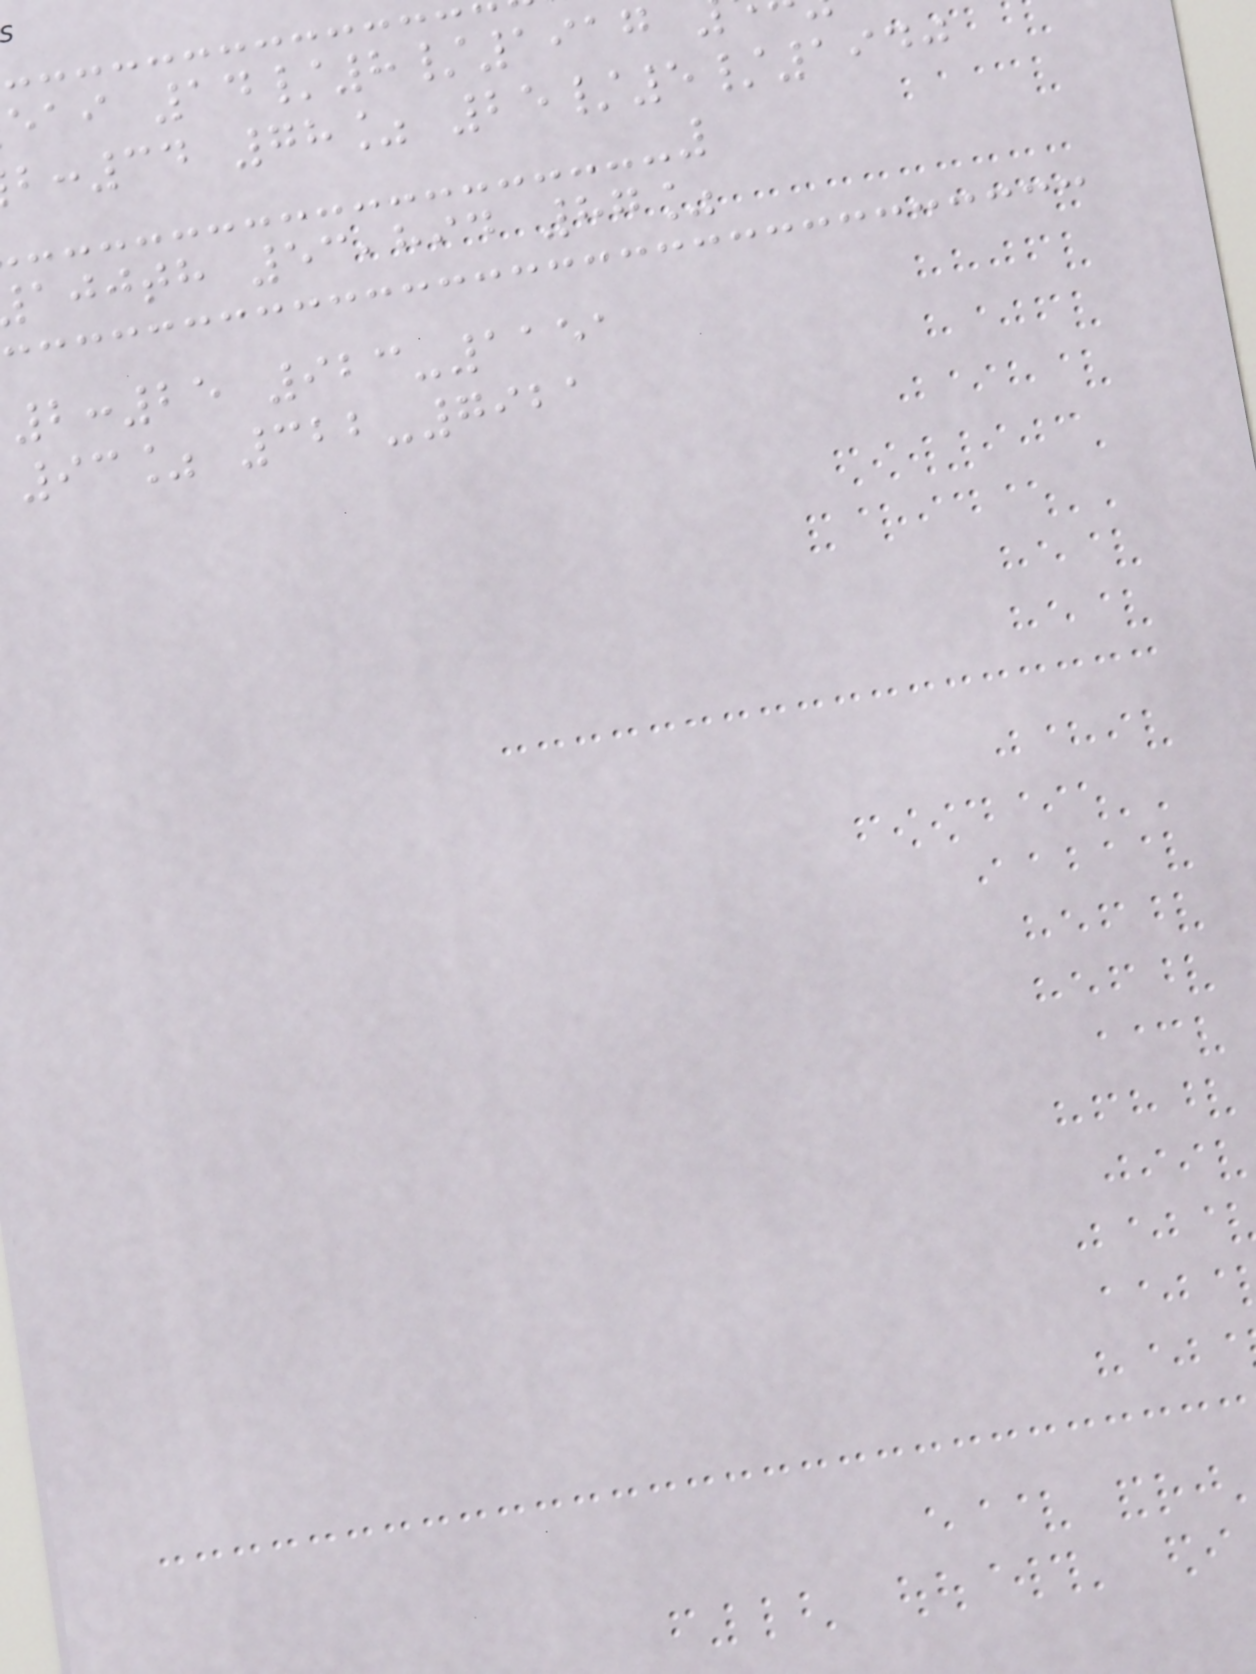eai 14/8/1917
:34 78% 25/5/1940
ajjth 53,894 87%
2:25 923-1151
93% 322-7921
